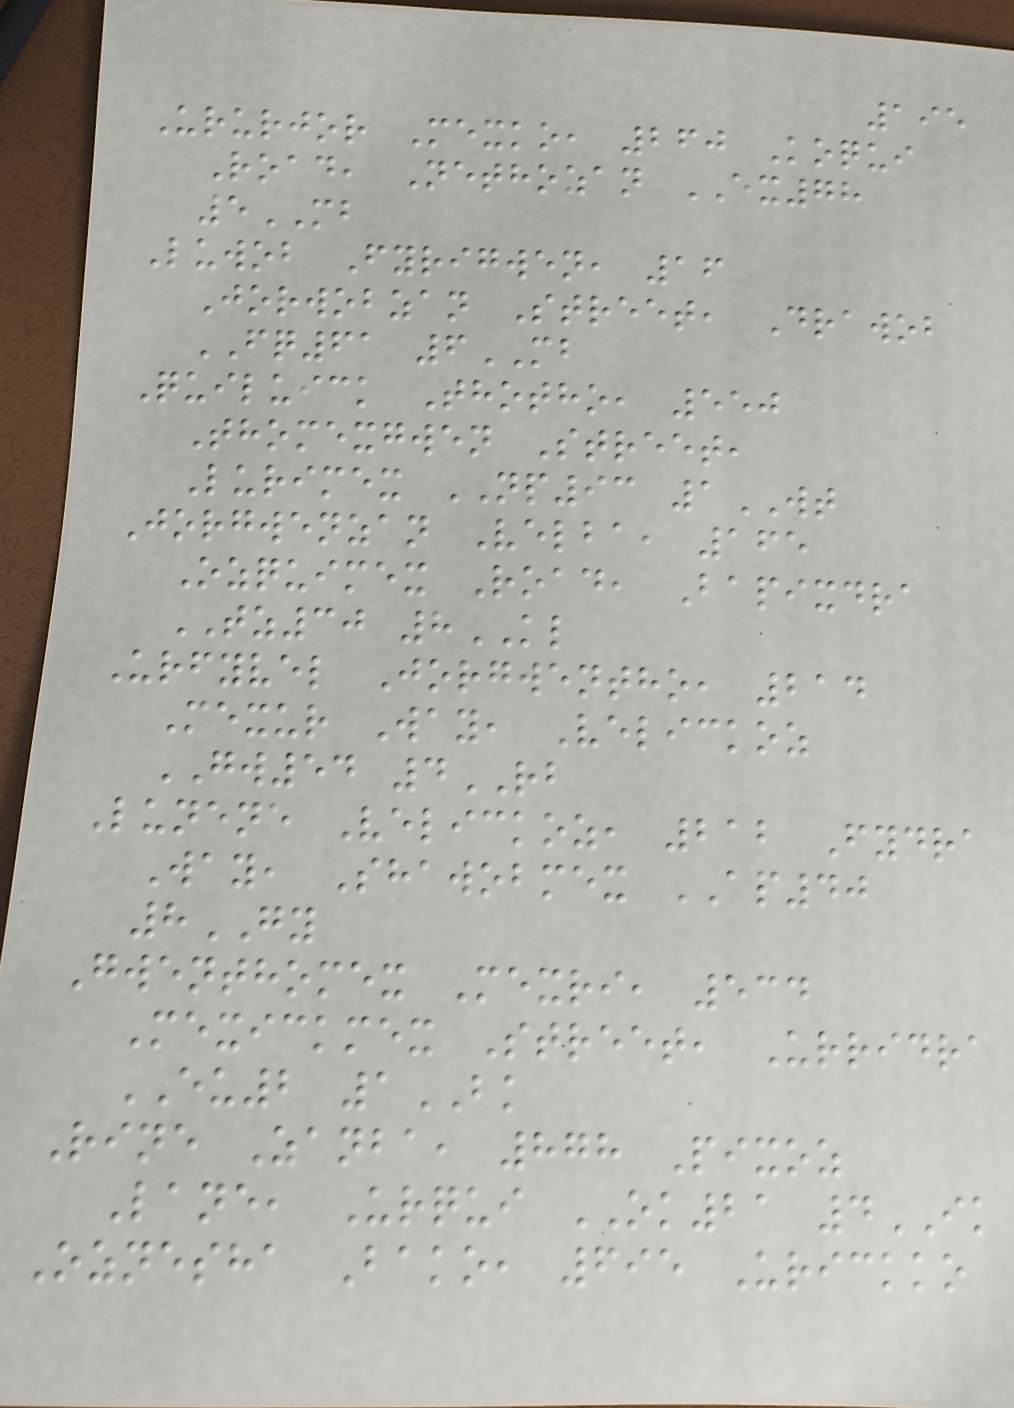195
Ururjor Mexko, 260 Koqui
Road, Nethozan EX78
5MB
Luwob Fyrigwen, 16
Jorwobzan Street, Drawob
FQ61 6MB
Quiluick Thotho, 550
Thomexgwen Street,
Lurimex NP93 1WT
Jorgwenzan Velba, 165
Ozquimex Road, Bapixdra
TZ30 8KL
Urfyvel Jorgwentho, 214
Mexur Way, Velickoz
GW54 4RB
Lunene Velickoz, 212 Fydra
Way, Shawobmex AP40
8GY
Gwenthomex Mexri, 534
Mexickmex Street, Urridra
EU2 1BK
Rine Zanba, 878 Pixoz
Lane, Urqui OK21 4IK
Oznesha Bako, 695 Urickko
